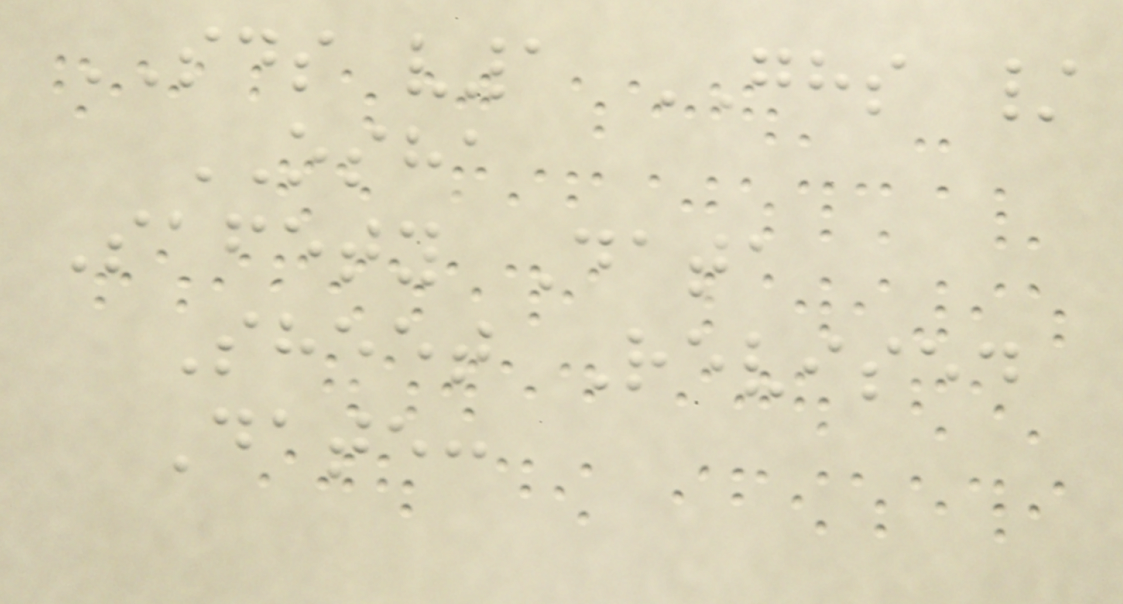SDS v1 GHS /
OSHA
Safety Data
Sheet Revised
Date:
